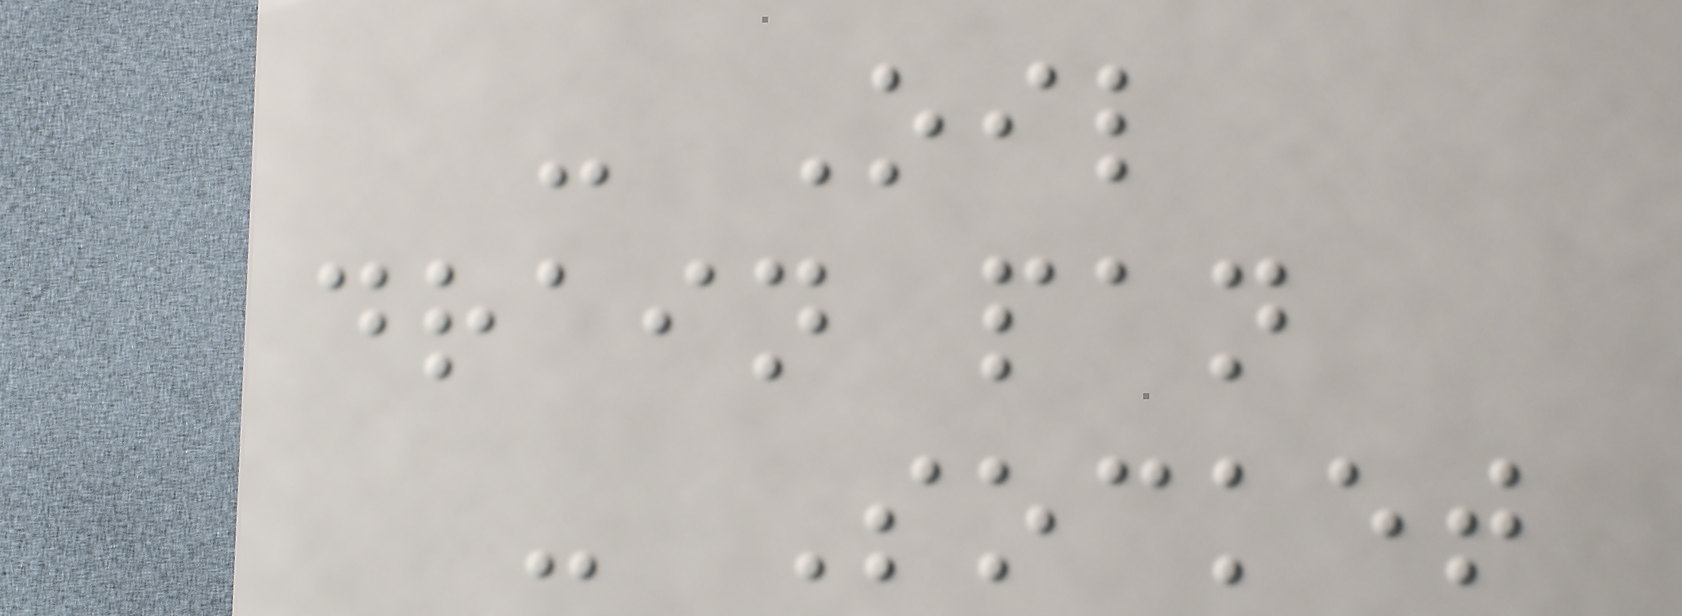- Oil
drain pan
- Socket
